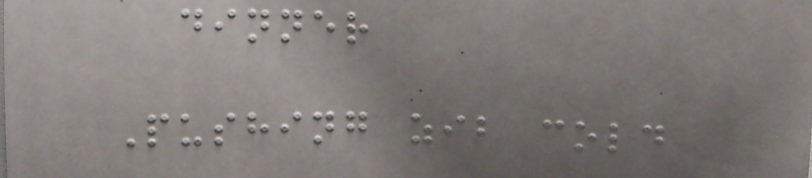dinner
Pushing zib cold
